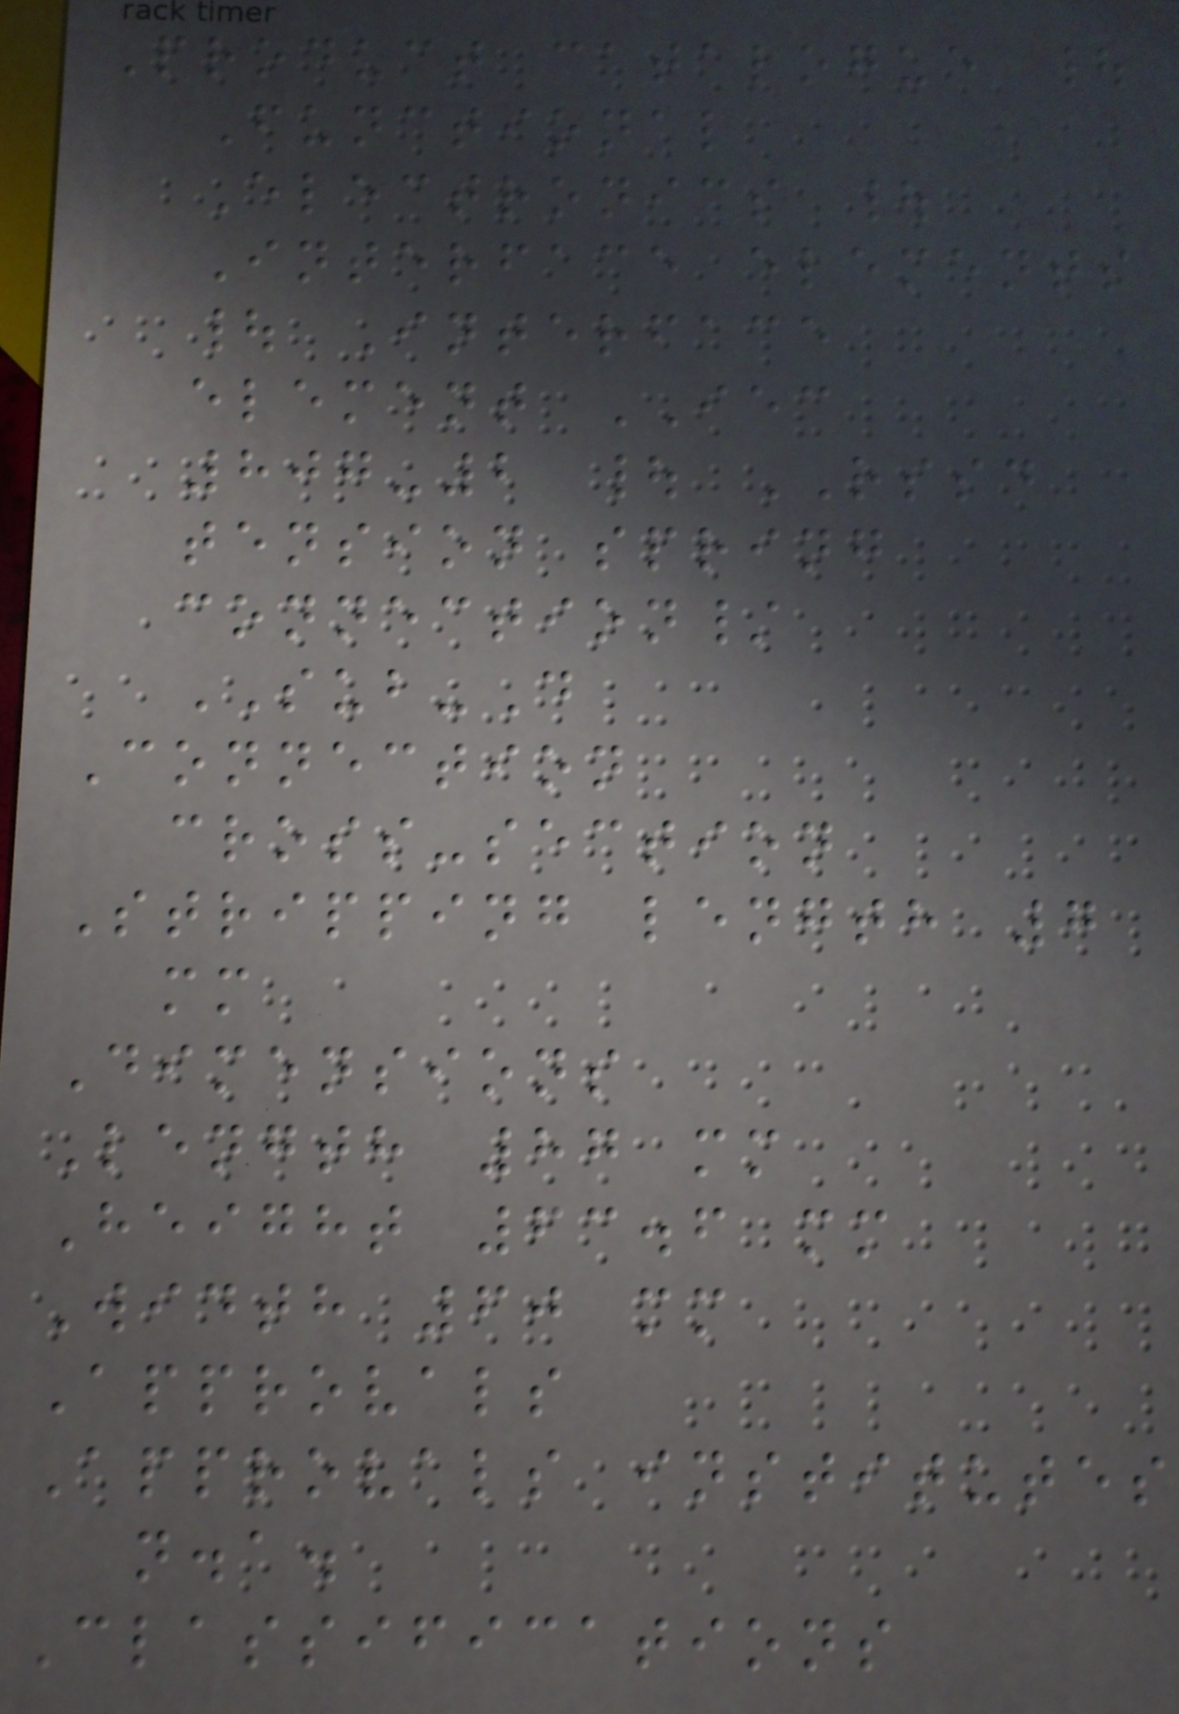Product catalogue |
Functional
Electronics |
Interface elements
| Interface
element IEC
807-2 | RSSD
tension spring
connection/
SUB-D
Connection
cross-section
Stripping length 7
mm
Dimensions
Length 87 mm
Height 63.6 mm
Width 60 mm
Approvals
Approvals institutes
n.a.
Classifications
